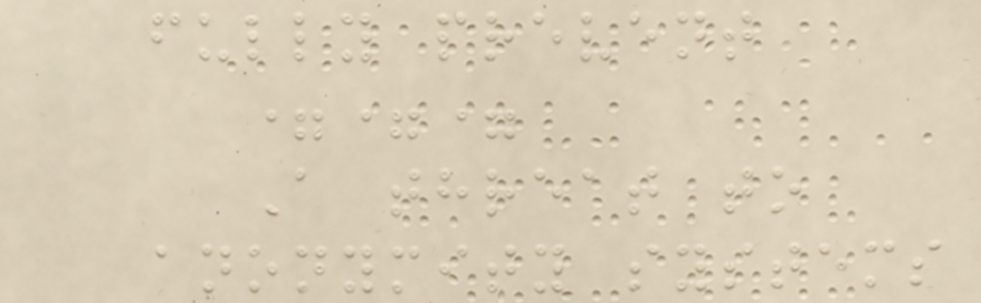fully prevent
===
A threat to
anonymity systems
